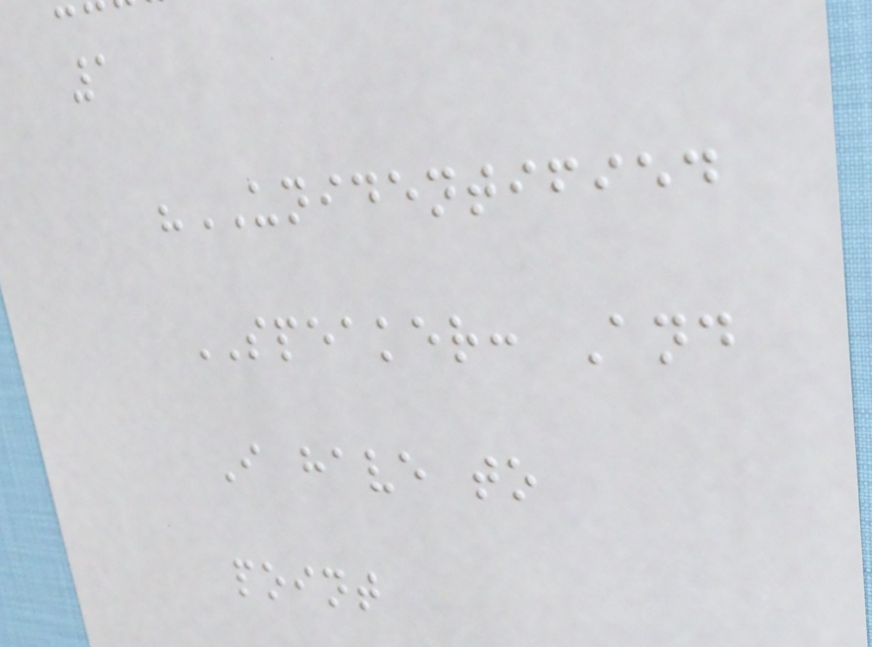1
"UNIDENTIFIED
SPEAKER: And
I have to
point
